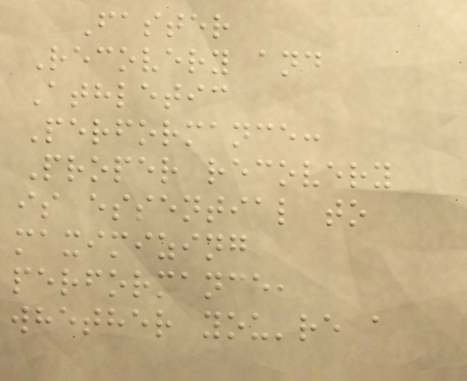Faster
Recovery and
Athletic
Performance:
Proper recovery
is essential to
maximizing
performance,
whether you're a
